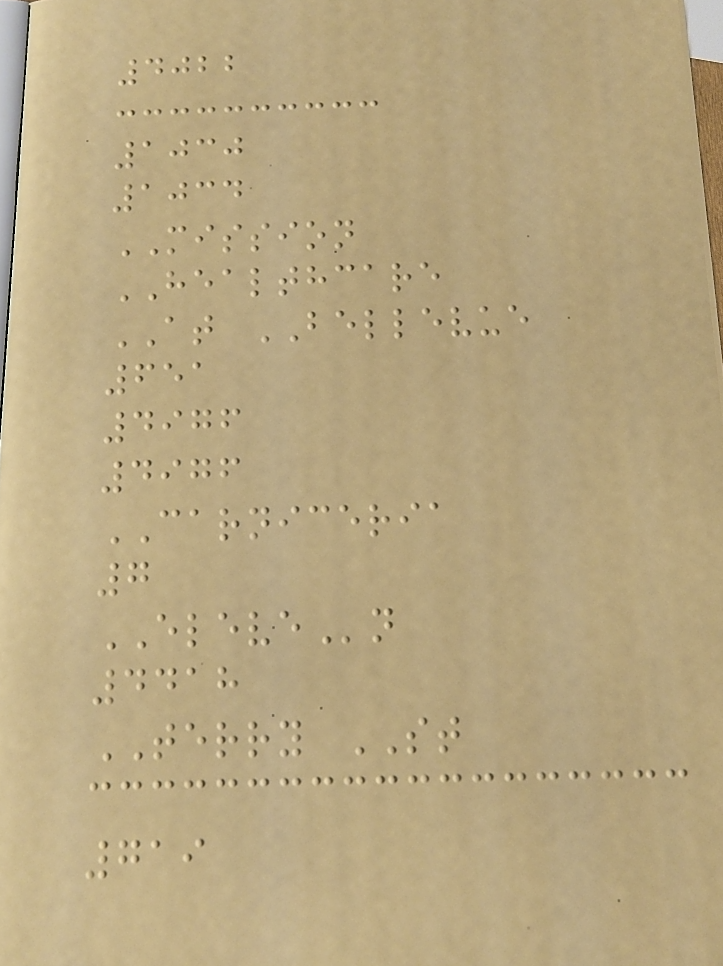4022
1030
1034
MISSION
HEALTHCARE
AT BELLEVUE
651
4976
4976
CARNICERIA
7
ELEVEn
4418
TERRY ST
719
